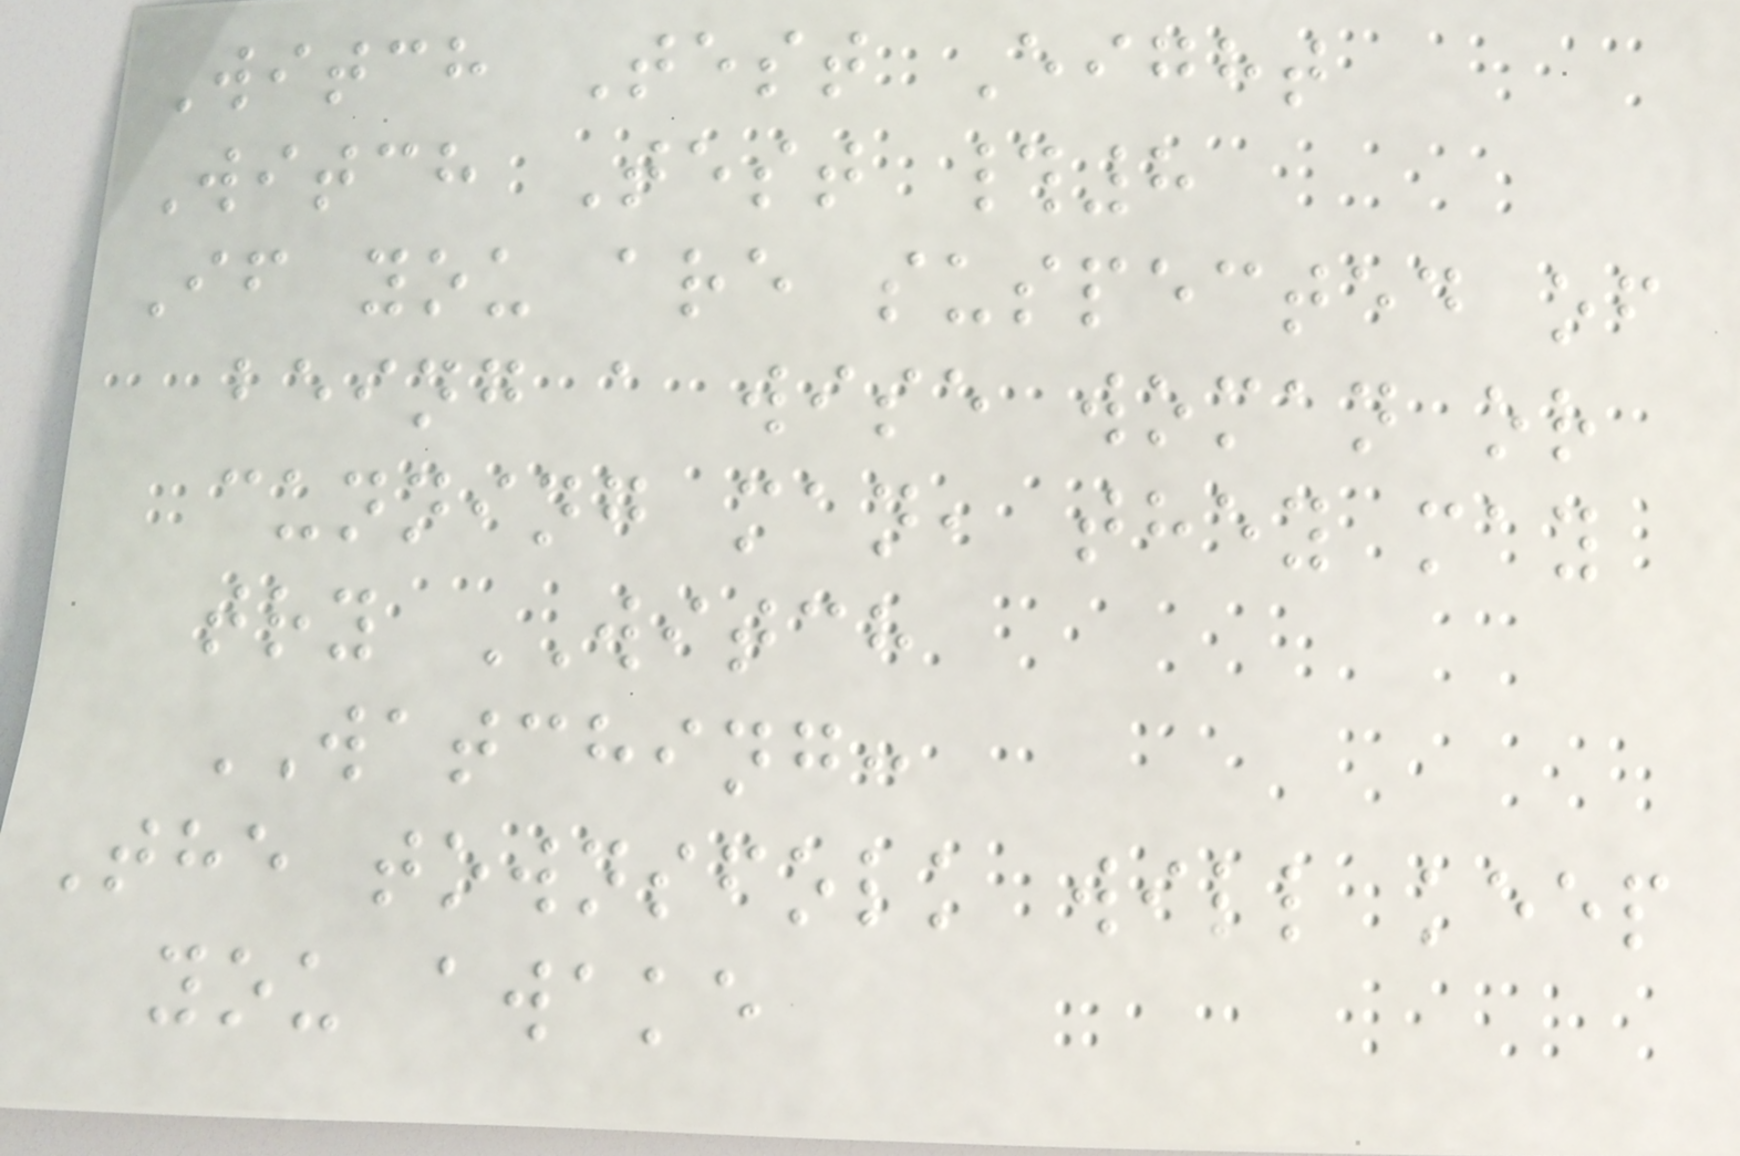Witch Test Eight
Witch Test #8
If you are suspected of
being a wise woman or
cunning man, they may
try WITCH
WATCHING:
The townsfolk will keep
you awake
